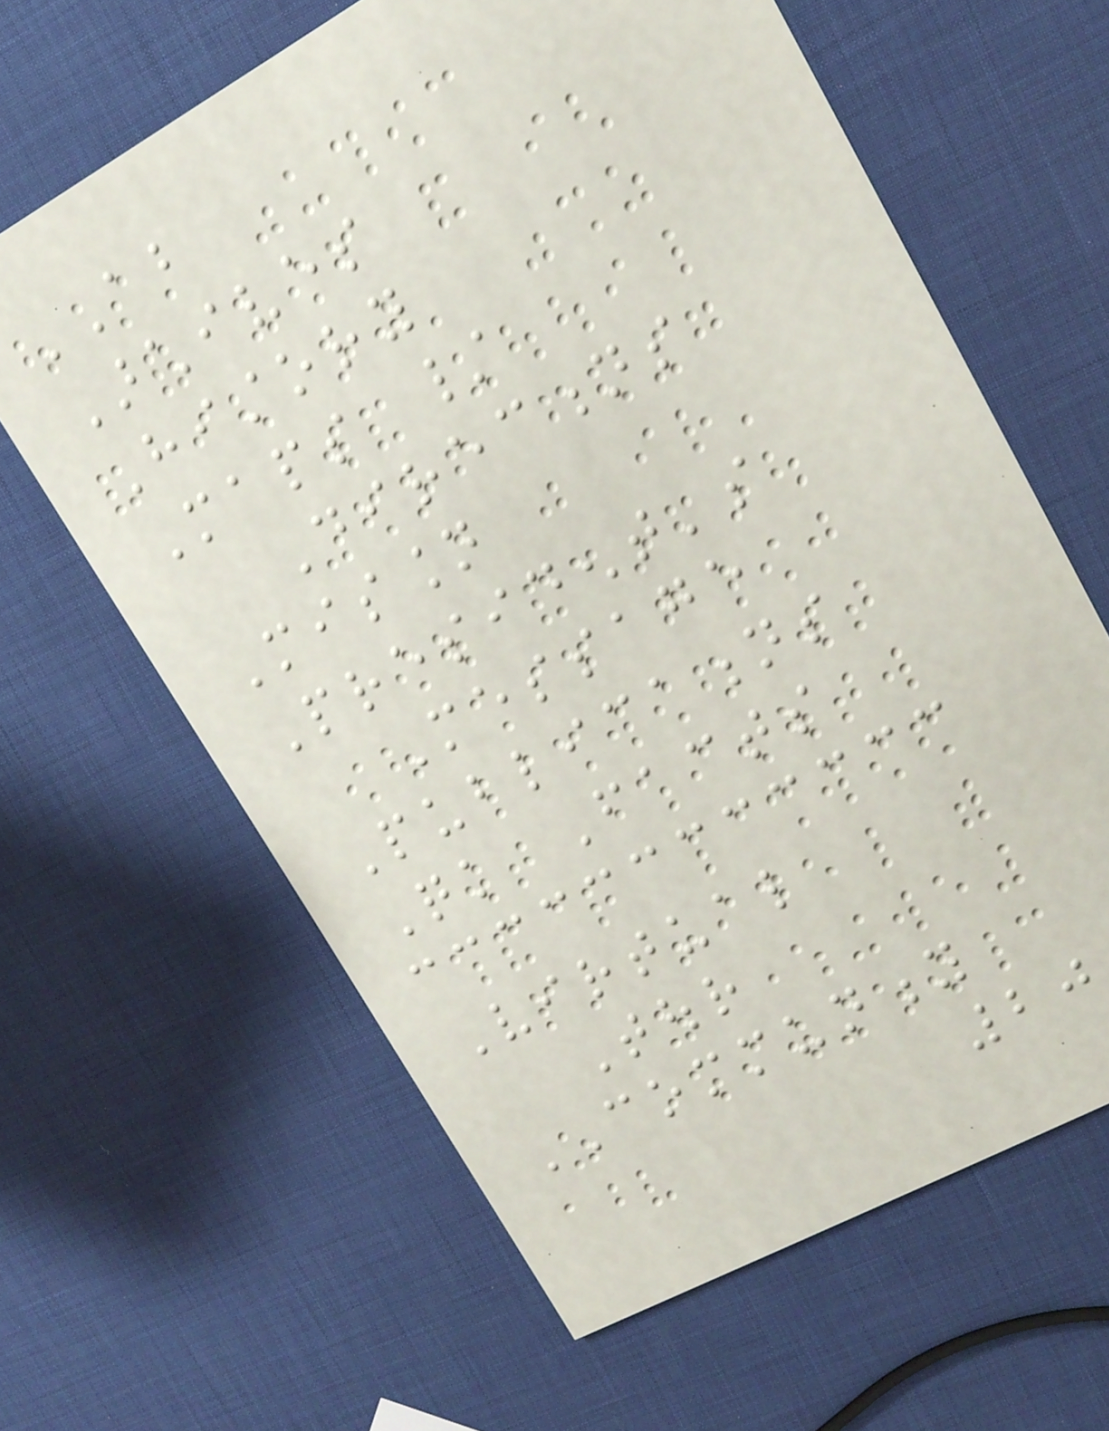ABOUT
Archives
History
Maps /
Directions
Mission
President's
Message
Publications
Quick Facts
Virtual
Tour
COMMUNITY
20
